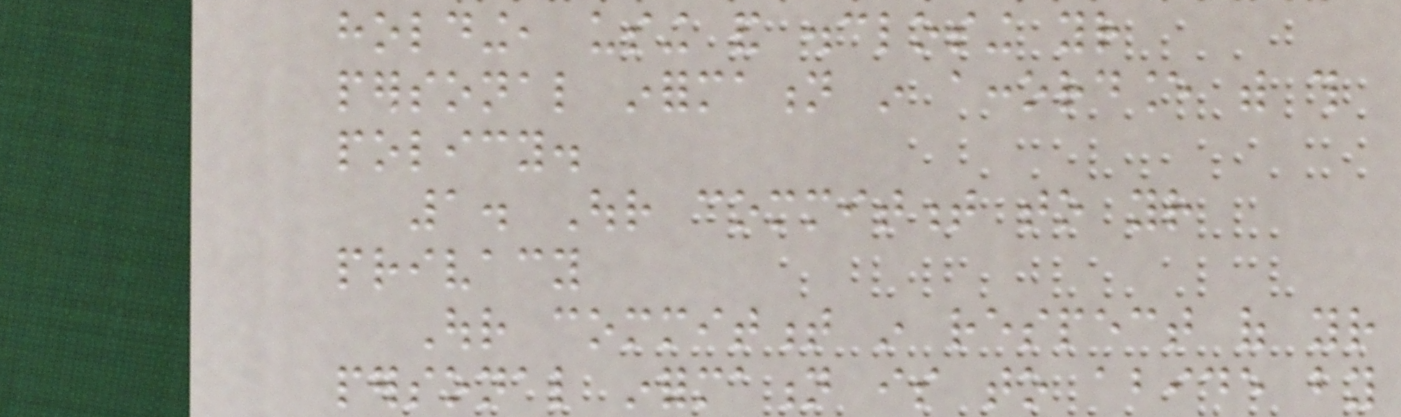holding, using and disclosing your
personal information in accordance with this
policy.
1. Our commitment to your
privacy
Our commitment in respect of your
personal information is to abide by
